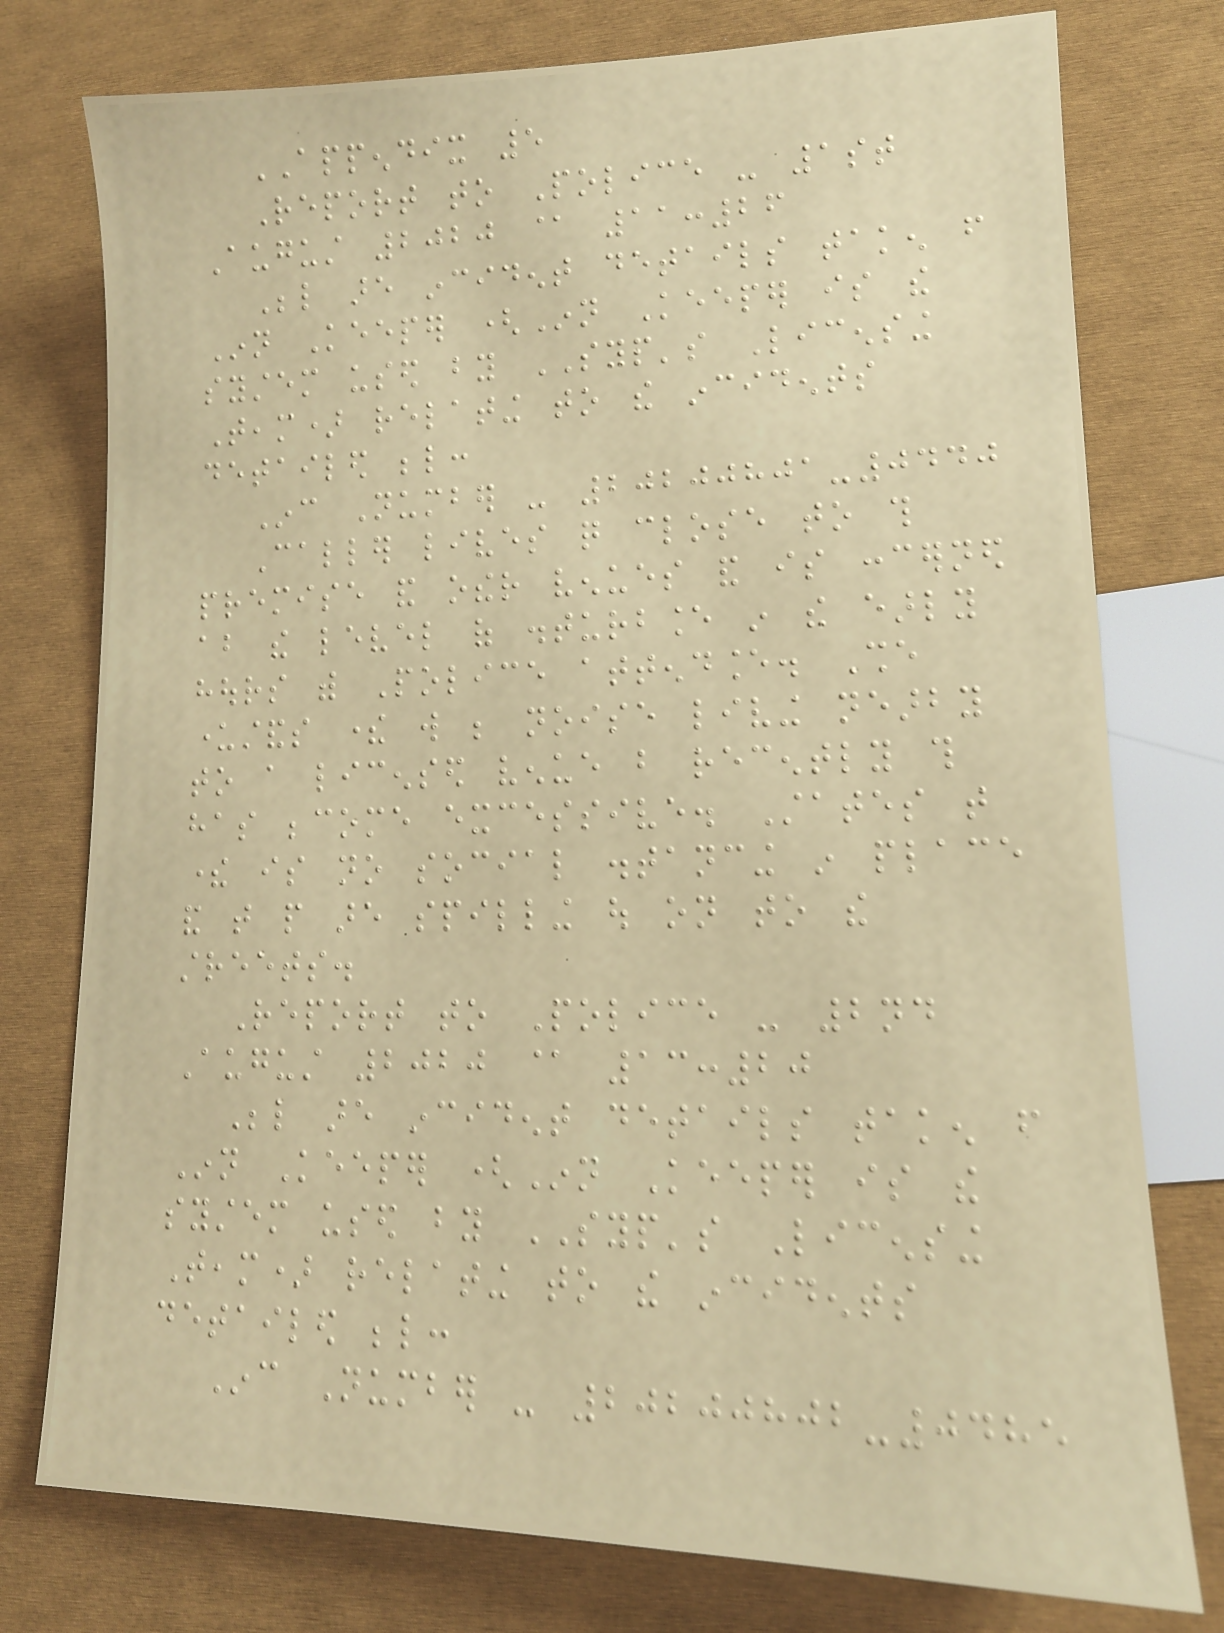APPENDIX 5
Report to Police - 1st
August 2020 @ 11:26
Below are incident details taken from
Inn Keeper (Inn Keeper is the
system used by SYP's Licensing
Team) relating to the incidents
detailed below:
Inc Number - 20200801-0440
Caller lives quite close to this
premise and other venues and is concerned
about the level of disturbance in the early
hours with Police attendance. She
understands there will be noise living nearby
to a licensed venue but recently this
has become excessive. States that
there is no social distancing in place
and that people are spilling out on to the
streets.
Report to Police - 2nd
August 2020 @ 13:20
Below are incident details taken from
Inn Keeper (Inn Keeper is the
system used by SYP's Licensing
Team) relating to the incidents
detailed below:
Inc Number - 20200802-0485
